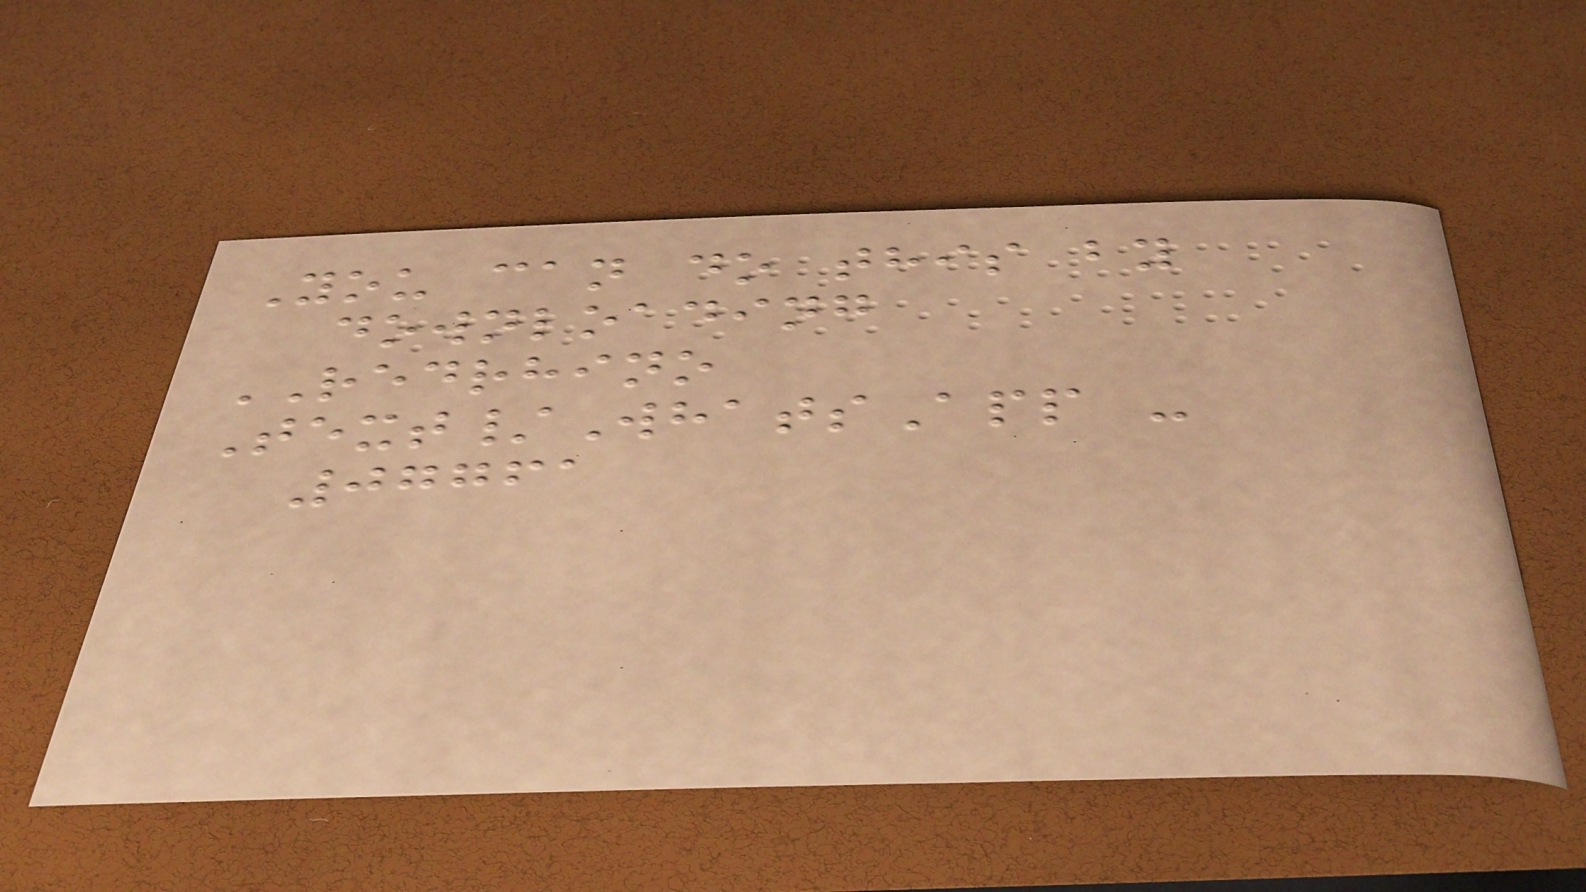You can do this by
downloading
REDRHINO
Text/WhatsApp -
07761
